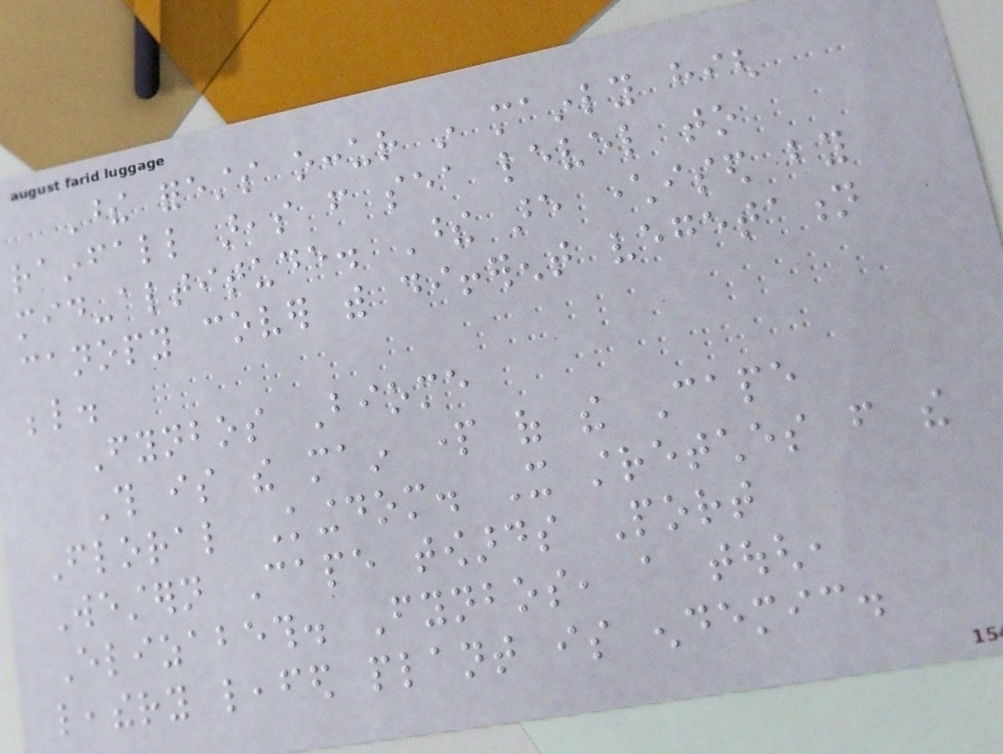These forests occur in mainly high
rainfall areas from sea level to
mid-altitude. These are characterised by
canopy cover with different vegetation
below.
Fynbos Biome
This is the main part of the Cape
Floral Kingdom. It stretches from the
Western Cape towards Port
Elizabeth. Fynbos, a tough,
leathery leafed plant is endemic.
